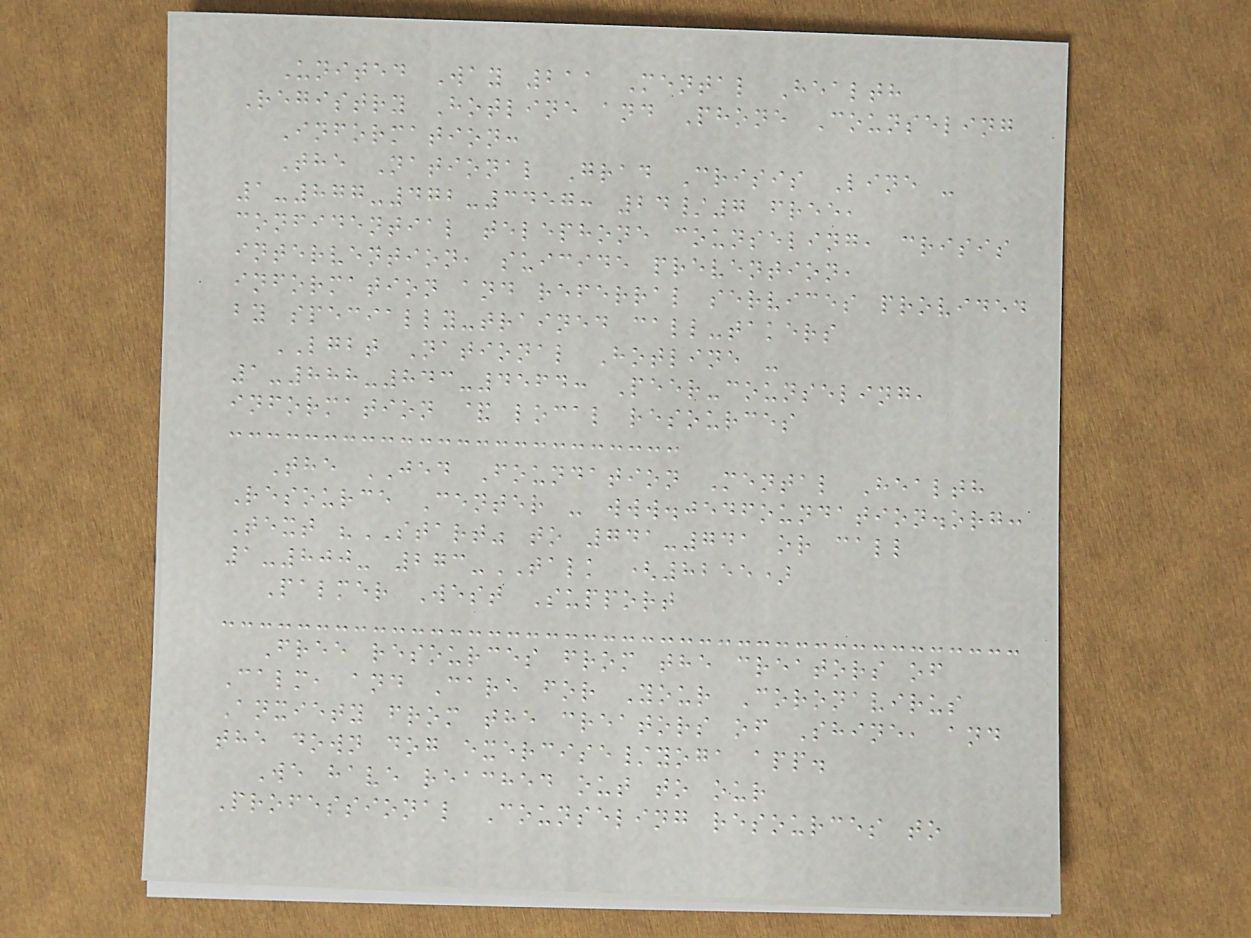United Way 211 Mental Health
Registry Hotline and Phone Counseling
Information:
The National Grad Crisis Line -
1-877-472-3457: 24/7 free,
confidential telephone counseling, crisis
intervention, suicide prevention,
information and referral services provided
by specially-trained call-takers
LGBT National Hotline -
1-888-843-4564: Peer-counseling,
information & local resources
The JED Foundation Mental Health
Resource Center - www.jedfoundation.org:
Text "START" to 741-741 or call
1-800- 273-TALK (8255)
Palmer West Support
Free resources from the creators of
Calm, and Care for Your Coronavirus
Anxiety from the creators of Shine, and
the down dog exercise/yoga app.
We have reached out to our
Professional Counseling resources to
